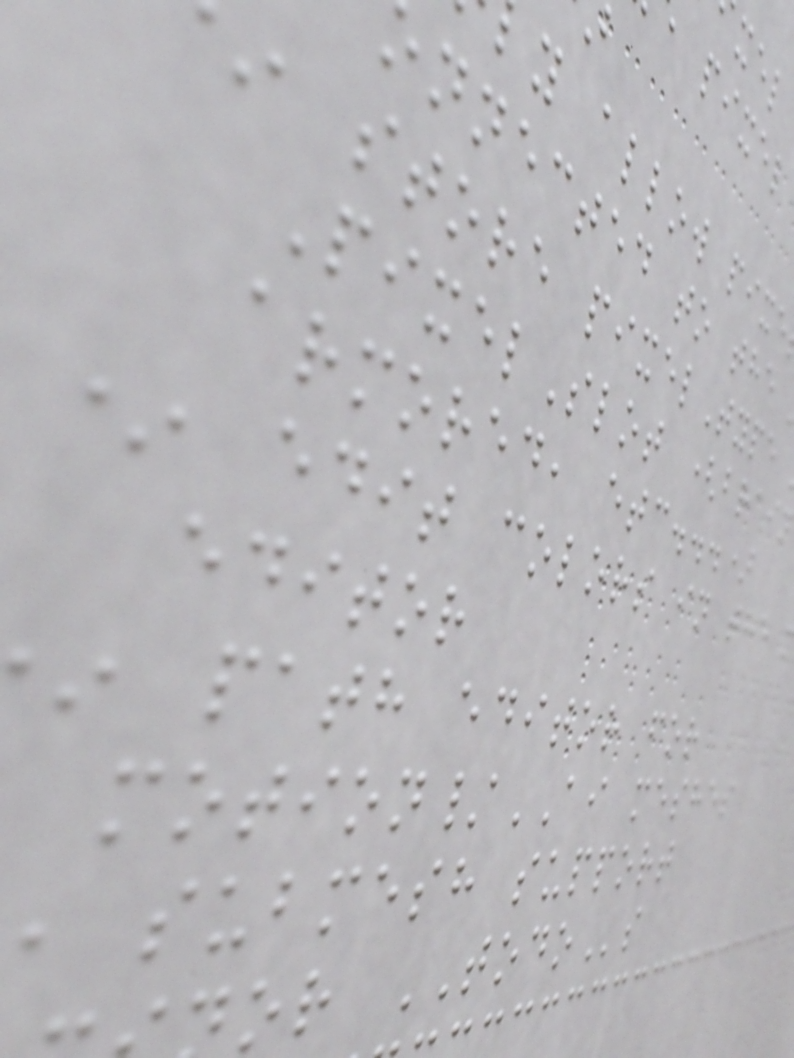y allow pixe
nnected to the
store pixelType
PixelSlot (brain
armored, etc...)
* edit colors in the
editor
path editor for
motion/AI meshes
submesh support
or TODOs
